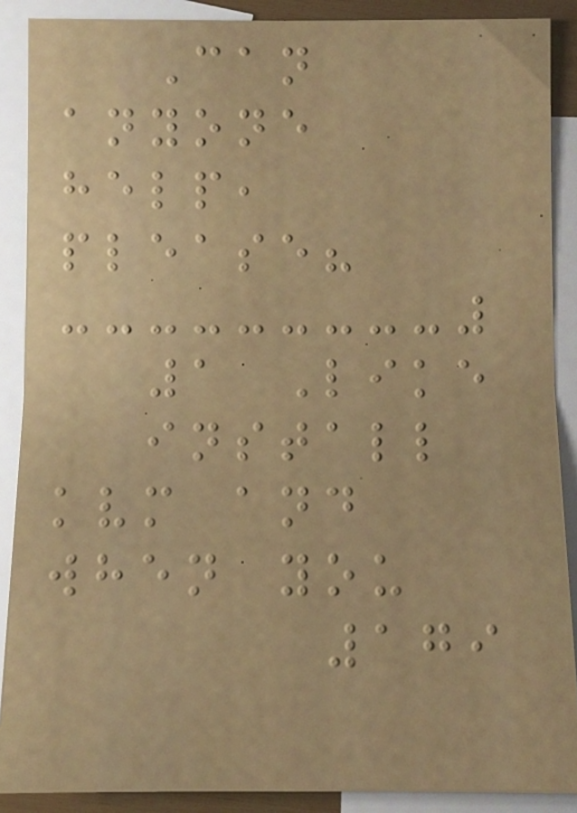Can
anyone
help,
please?
1 Like
install
kvm and
when you
179
